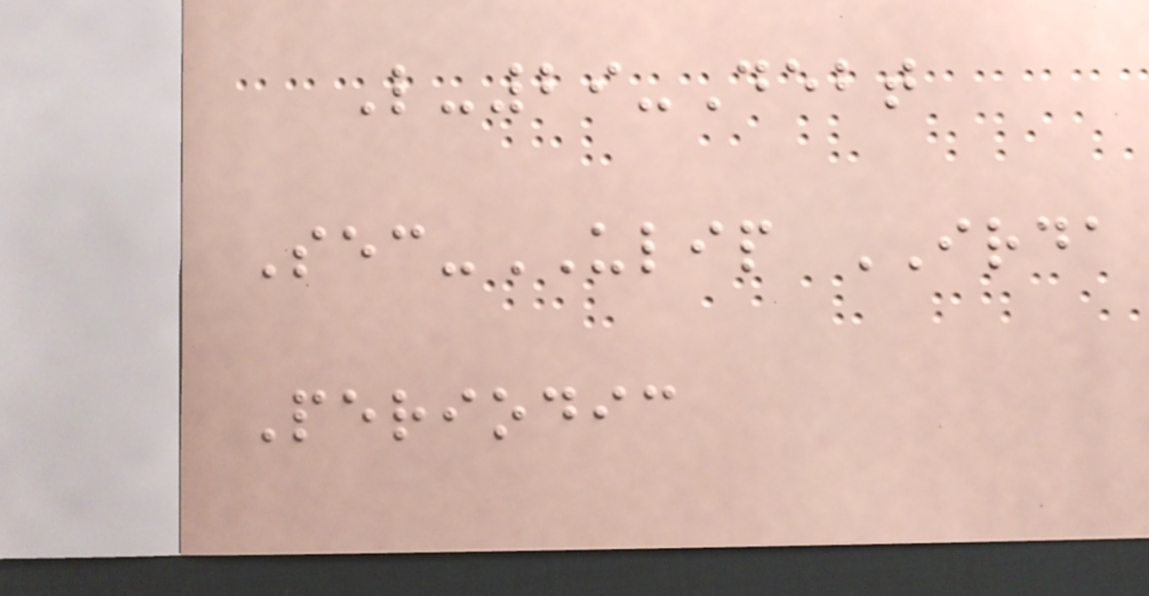L-29-Debt
Sec-ULIP IRDA
Periodic
